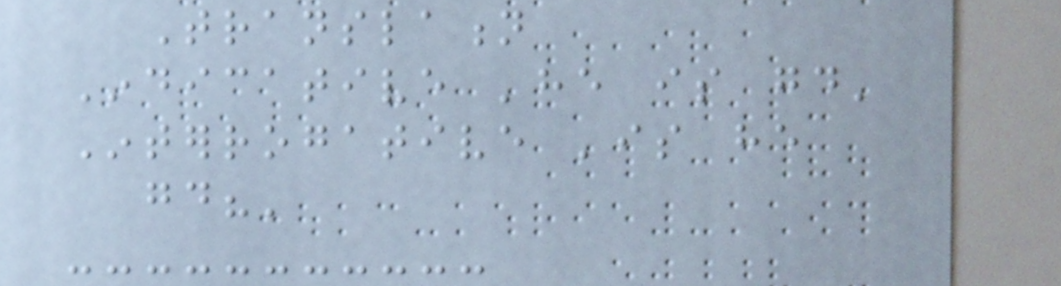Translation
Indicative 'he is good'
Interrogative 'is he
good?'
